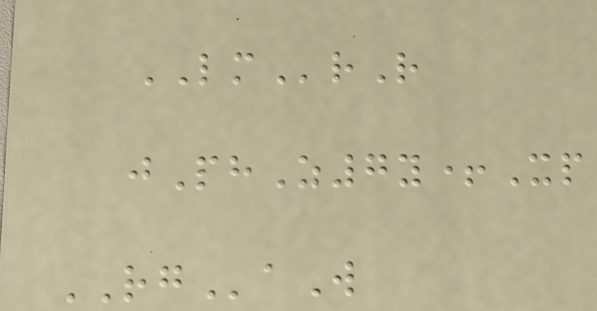LMrR
jPhZ7y+Xp
RGaW
